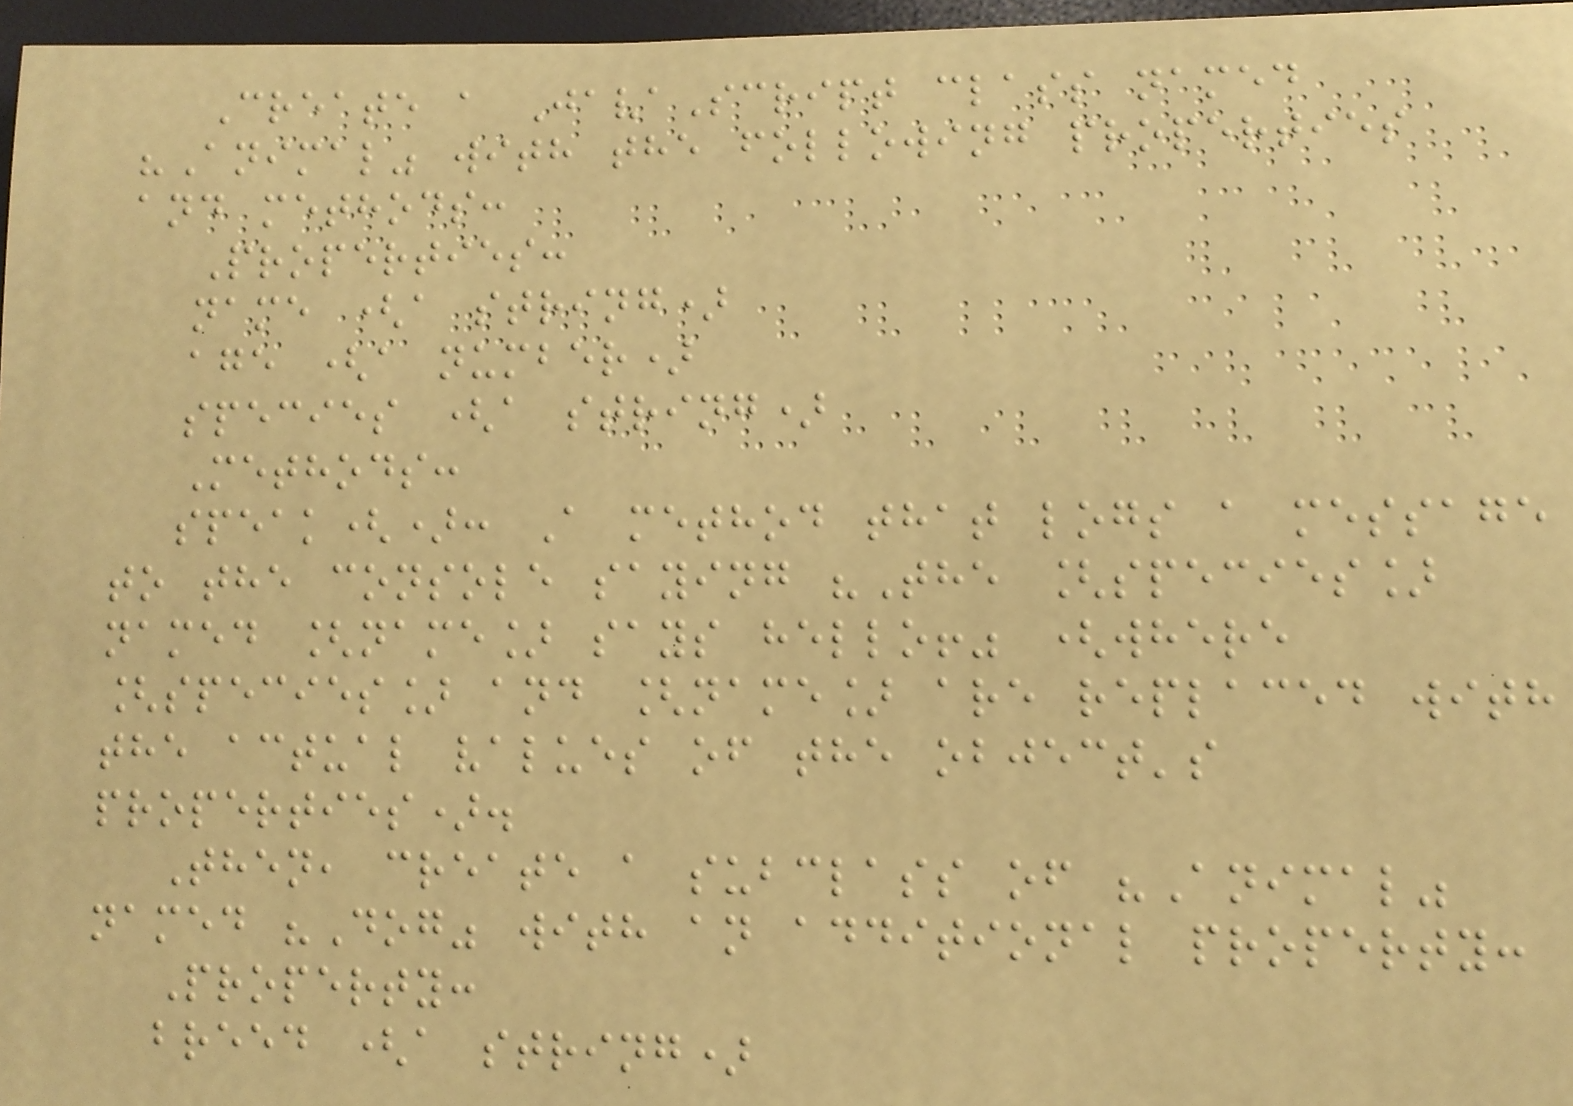Create a JavaScript class named
"Animal" with the following properties
and methods:
Properties:
name (a string)
age (a number)
species (a string)
Methods:
speak(): A method that logs a message
to the console saying "The [species]
named [name] says hello!" (where
[species] and [name] are replaced with
the actual values of the object's
properties).
Then, create a subclass of "Animal"
named "Dog" with an additional property:
Property:
breed (a string)
